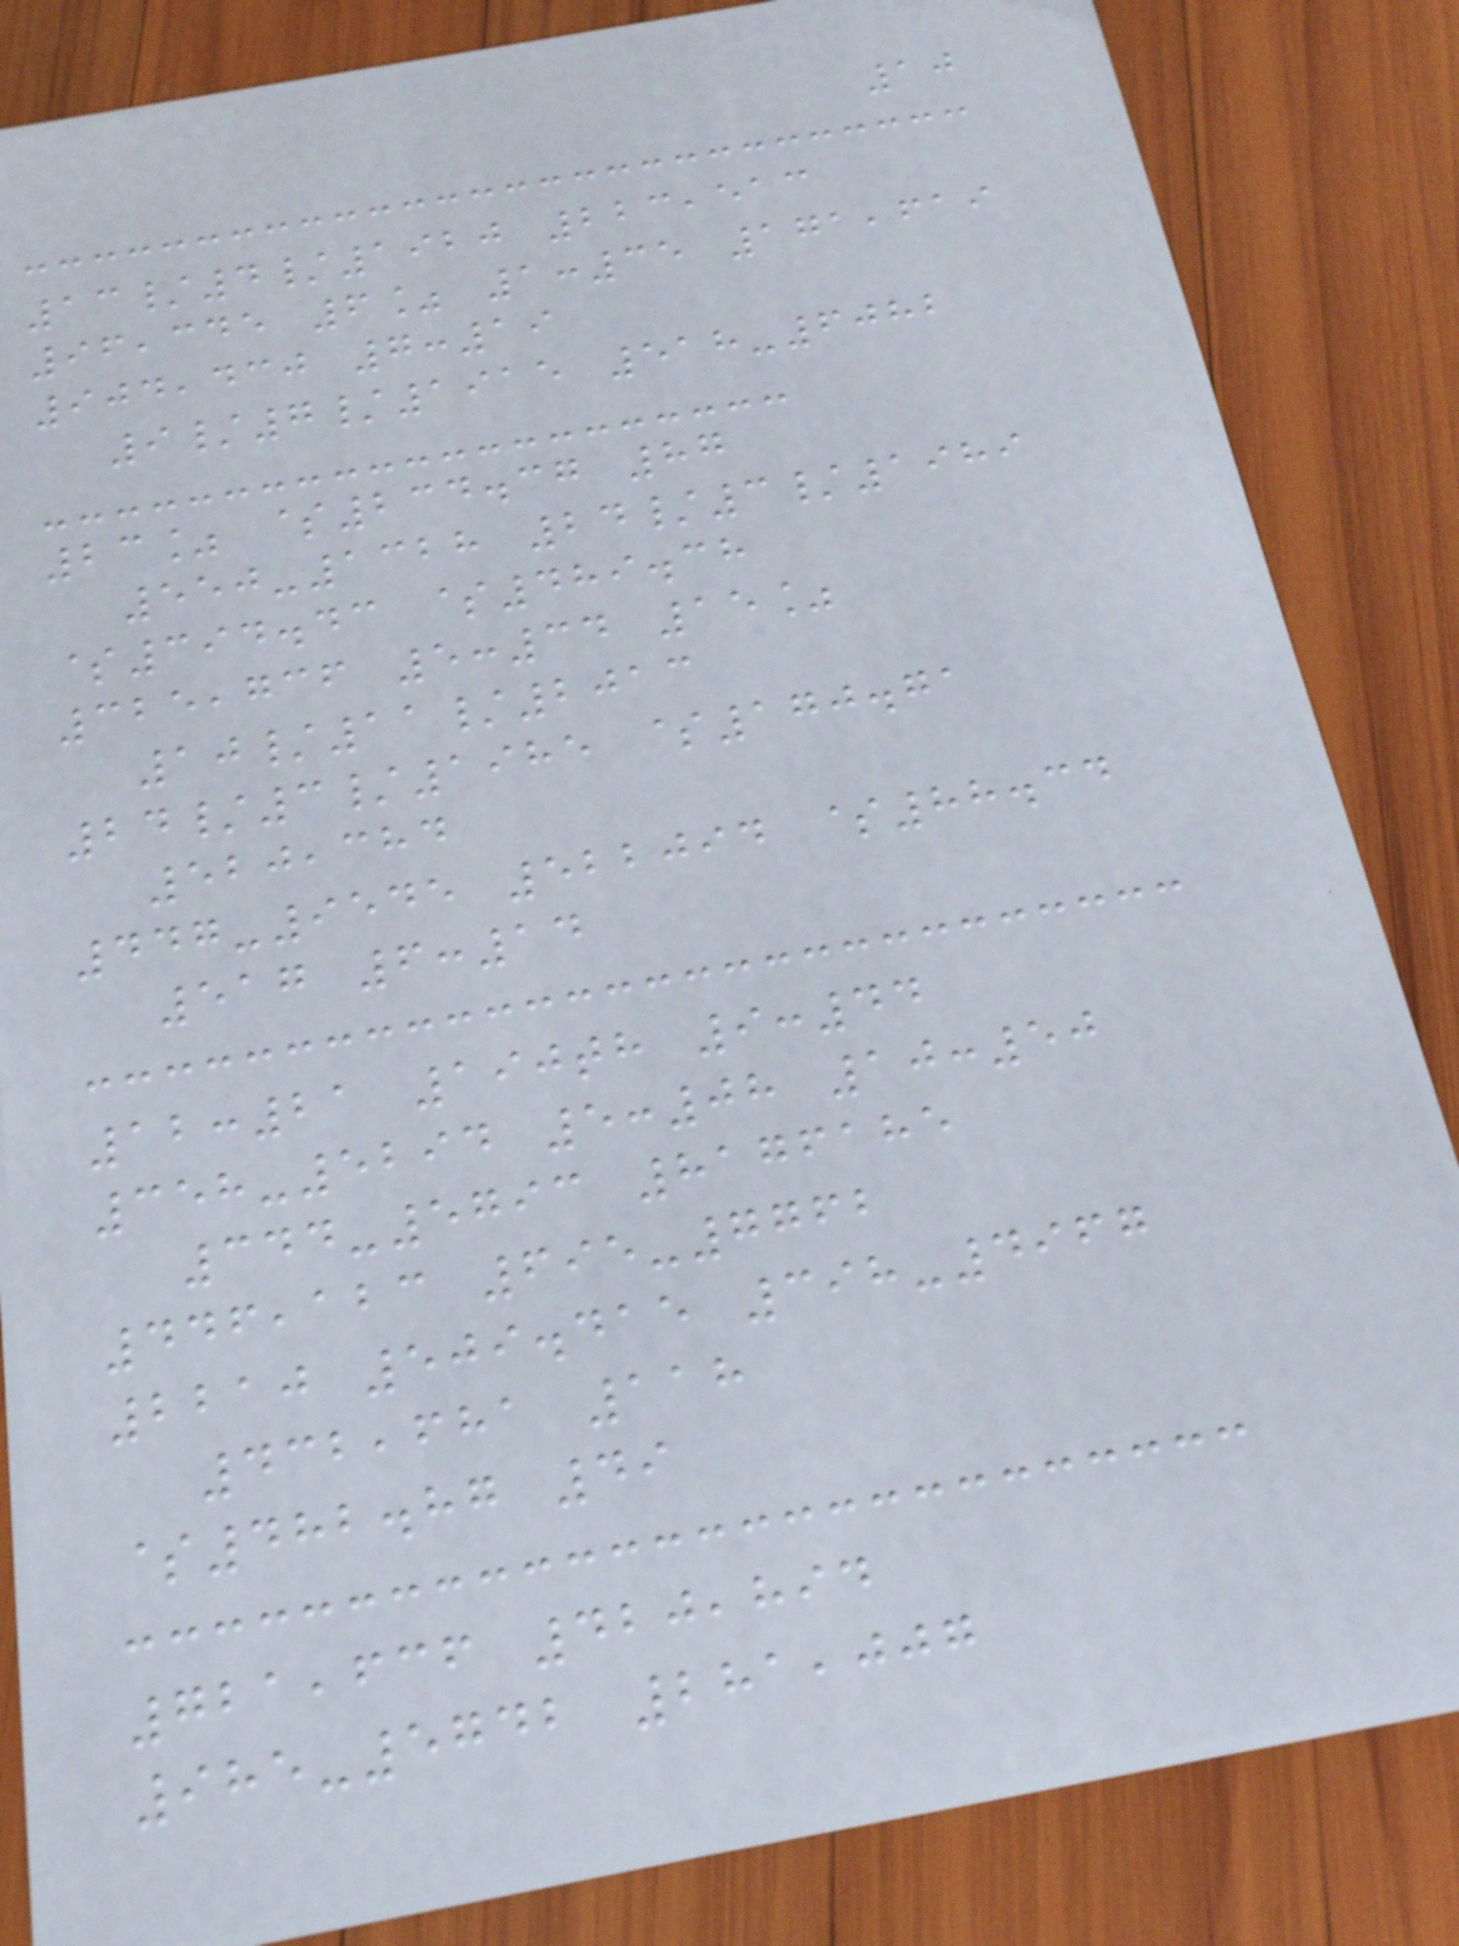10
13/4/1920 223,513
96,345 6% 1:35 171,619
904,430 7:19
9/7/1915 518-6082
23% $234.37 87
550-1328 24/3/1989
$394.43 $489.38
325,736 5:34 15%
10/11/2013
24/3/1985 $170.71
520,384
447-9545 522094 $88.34
517 6:14
12:21 190th 9:44
358-5294 5:08 10:50
344-5793 8176185
446,123 695-7762
2210 509.415 398-4967
432,681 118
$482.87 49
721,636 420,894
985-5742 281,007
